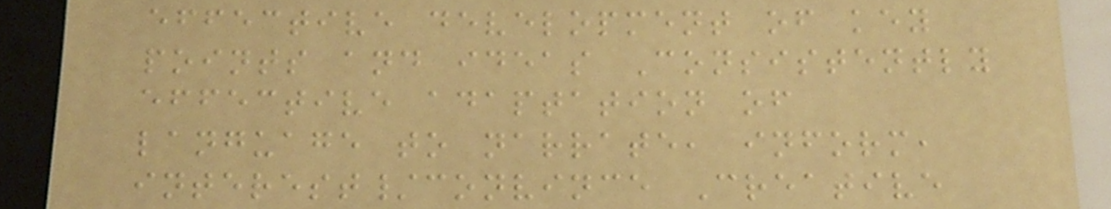effective development of key
points and ideas Consistently
effective adaptation of
language to narrate, inform,
interest/convince Creative
